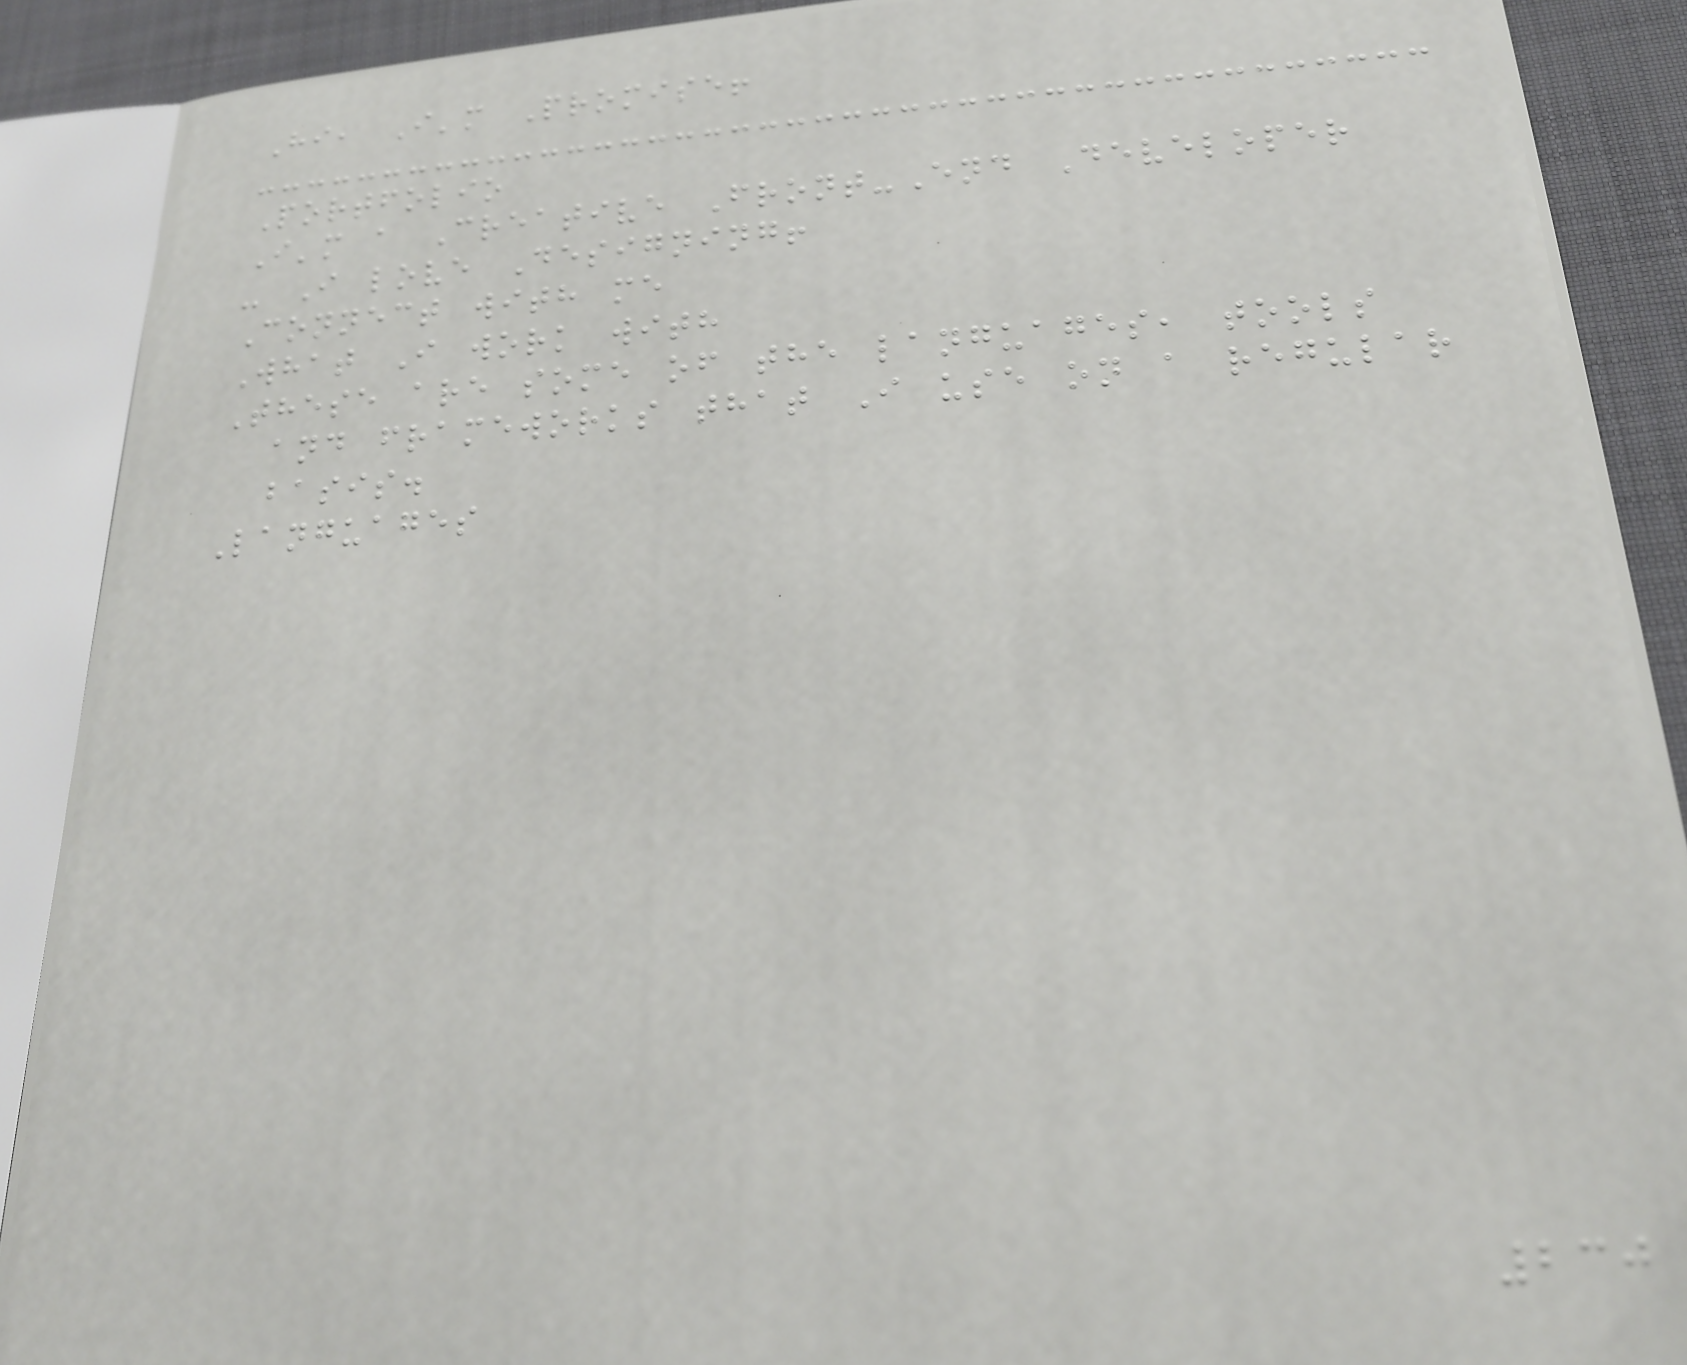Hi, I'm Promise!
Portfolio
I'm a Creative Front-End Developer
- I love Designing!
Connect with me
What I work with
These are some of the languages, tools
and frameworks that I use on a regular
basis.
Languages
230
